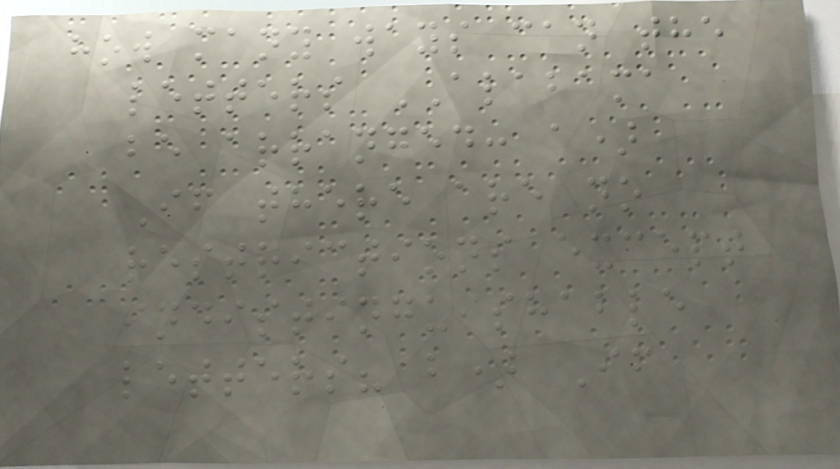how many ways can the
letters ALABAMA
be arranged: a)
If there are no
restrictions except
indistinguishable
letters? b) If
